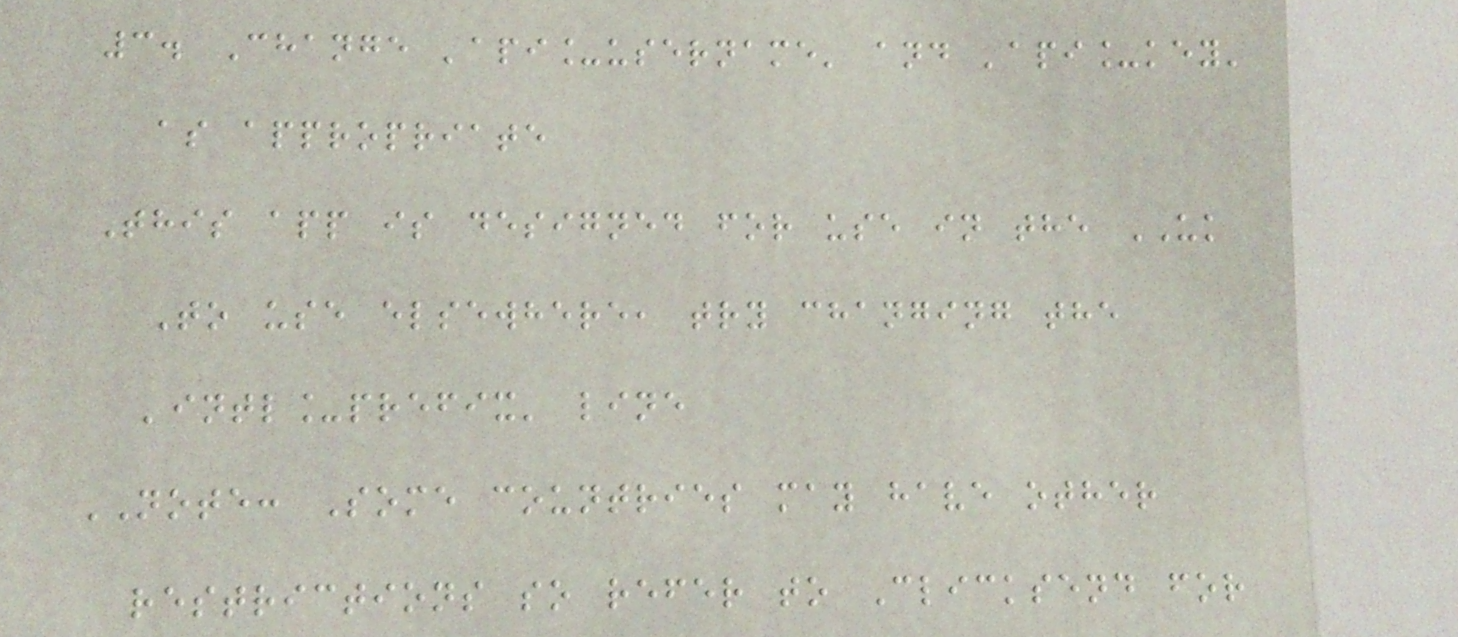3. Change 'api_username' and 'api_key'
as appropriate
This app is designed for use in the UK
To use elsewhere, try changing the
'intl_prefix' line
NOTE: Some countries may have other
restrictions so refer to Clicksend for
